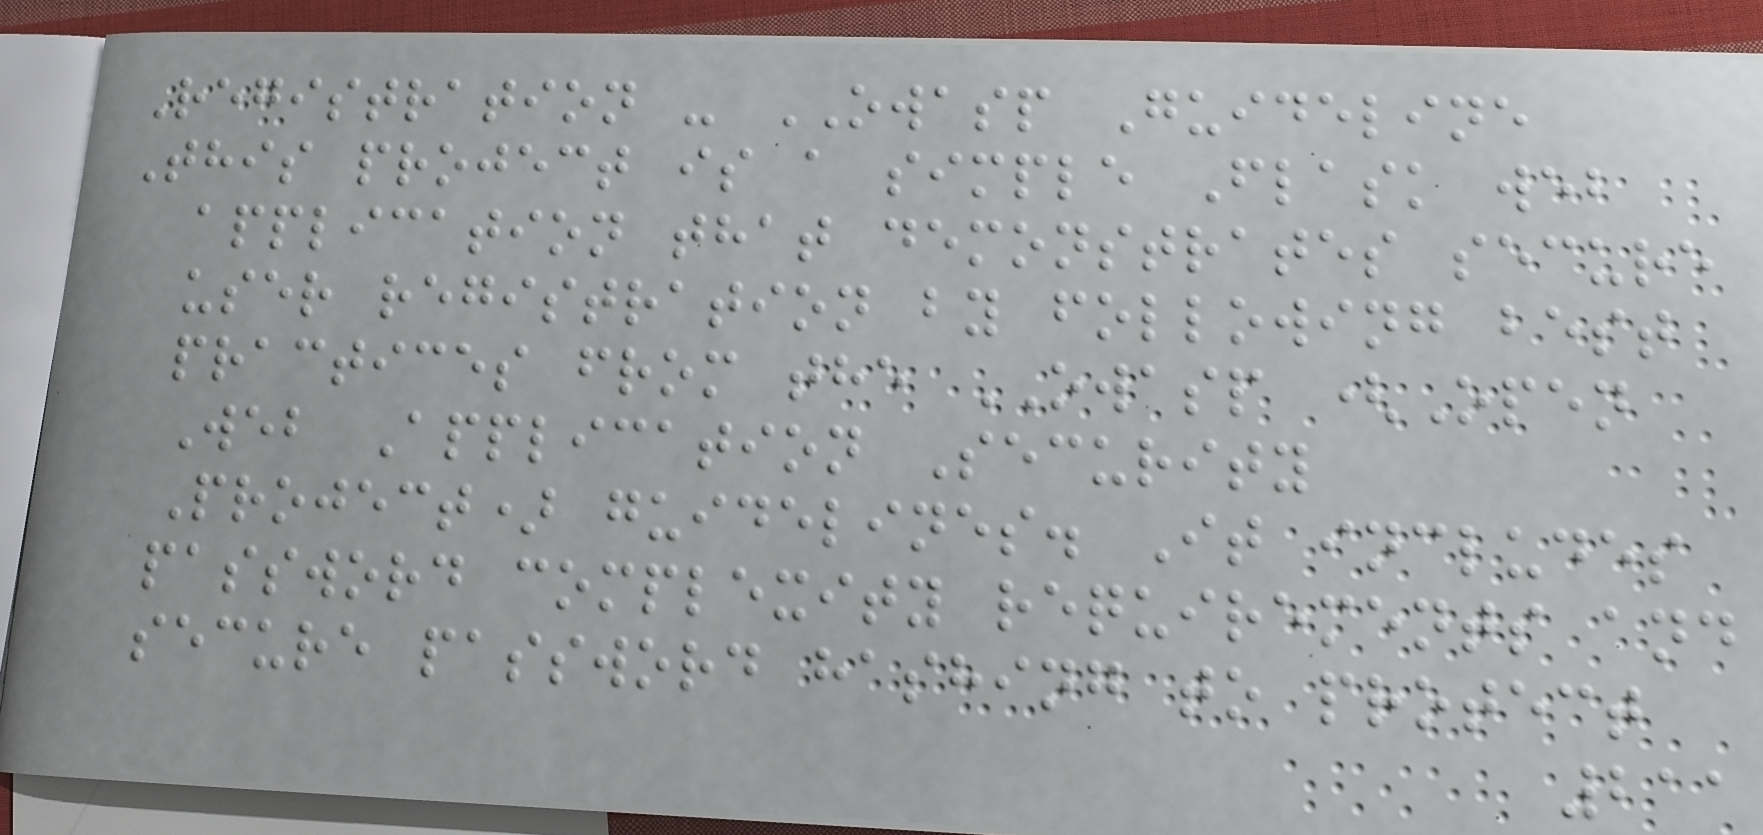Registration - OWASP Guideline
This project is a simple Flask web
application that demonstrates secure
user registration by following best
practices from the OWASP (Open
Web Application Security
Project) guidelines. It includes
password complexity requirements and
secure password hashing to protect
211
